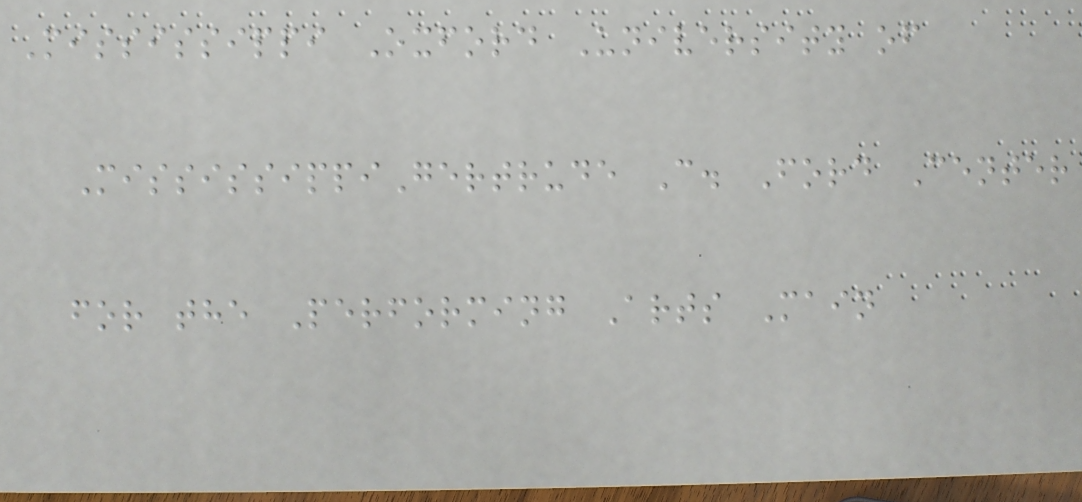Mississippi Oxford University of
MississippiGertrude C. Ford Center
for the Performing Arts Main
